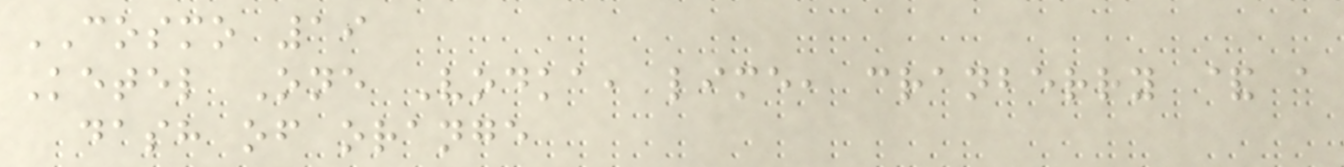COSMO 19
Ketel One Vodka, lime, cranberry & a
dash of orange
